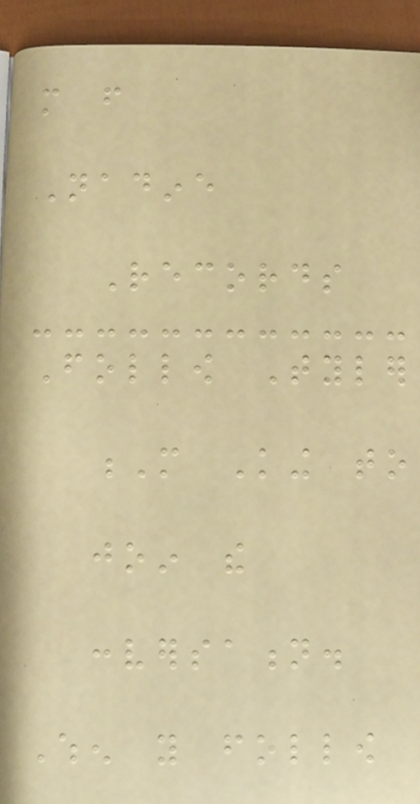more from
Nadine
Records
Follow Tyler
M King to
join the
conversation.
When you follow
